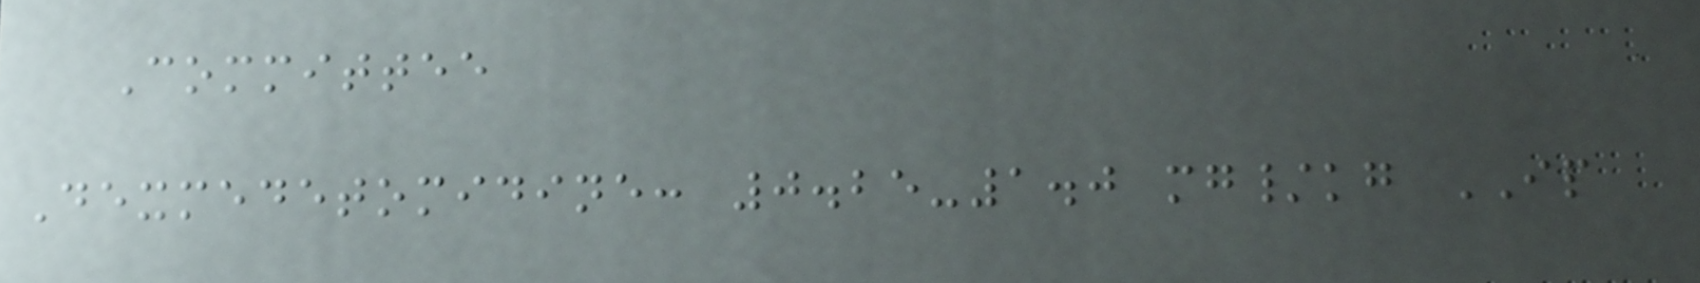Committee
Dexmedetomidine: 0.25-1.0 mg/kg IP
